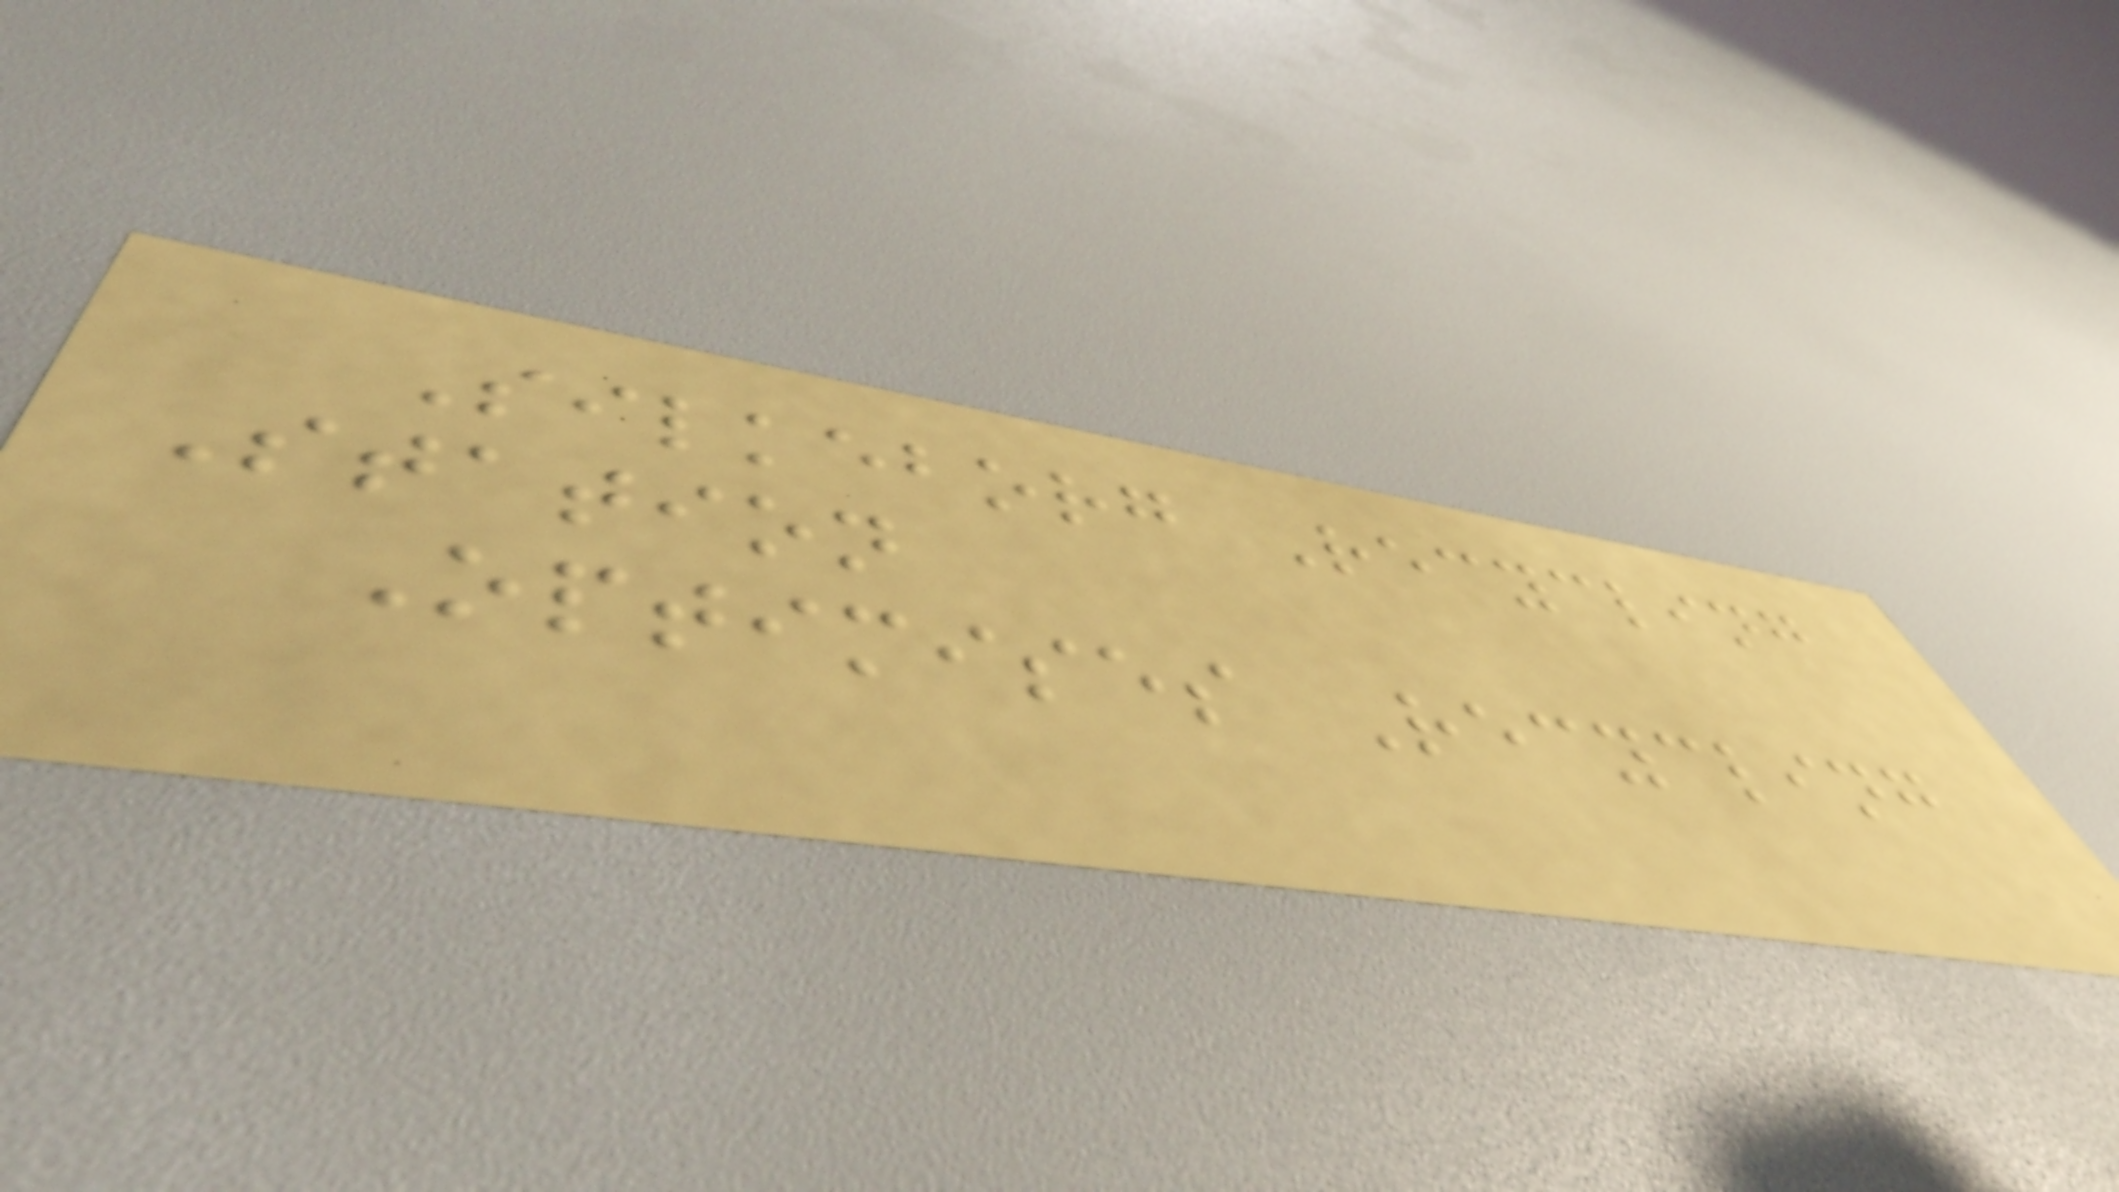Silkeborg Recycling
Station
Optimises Recycling
